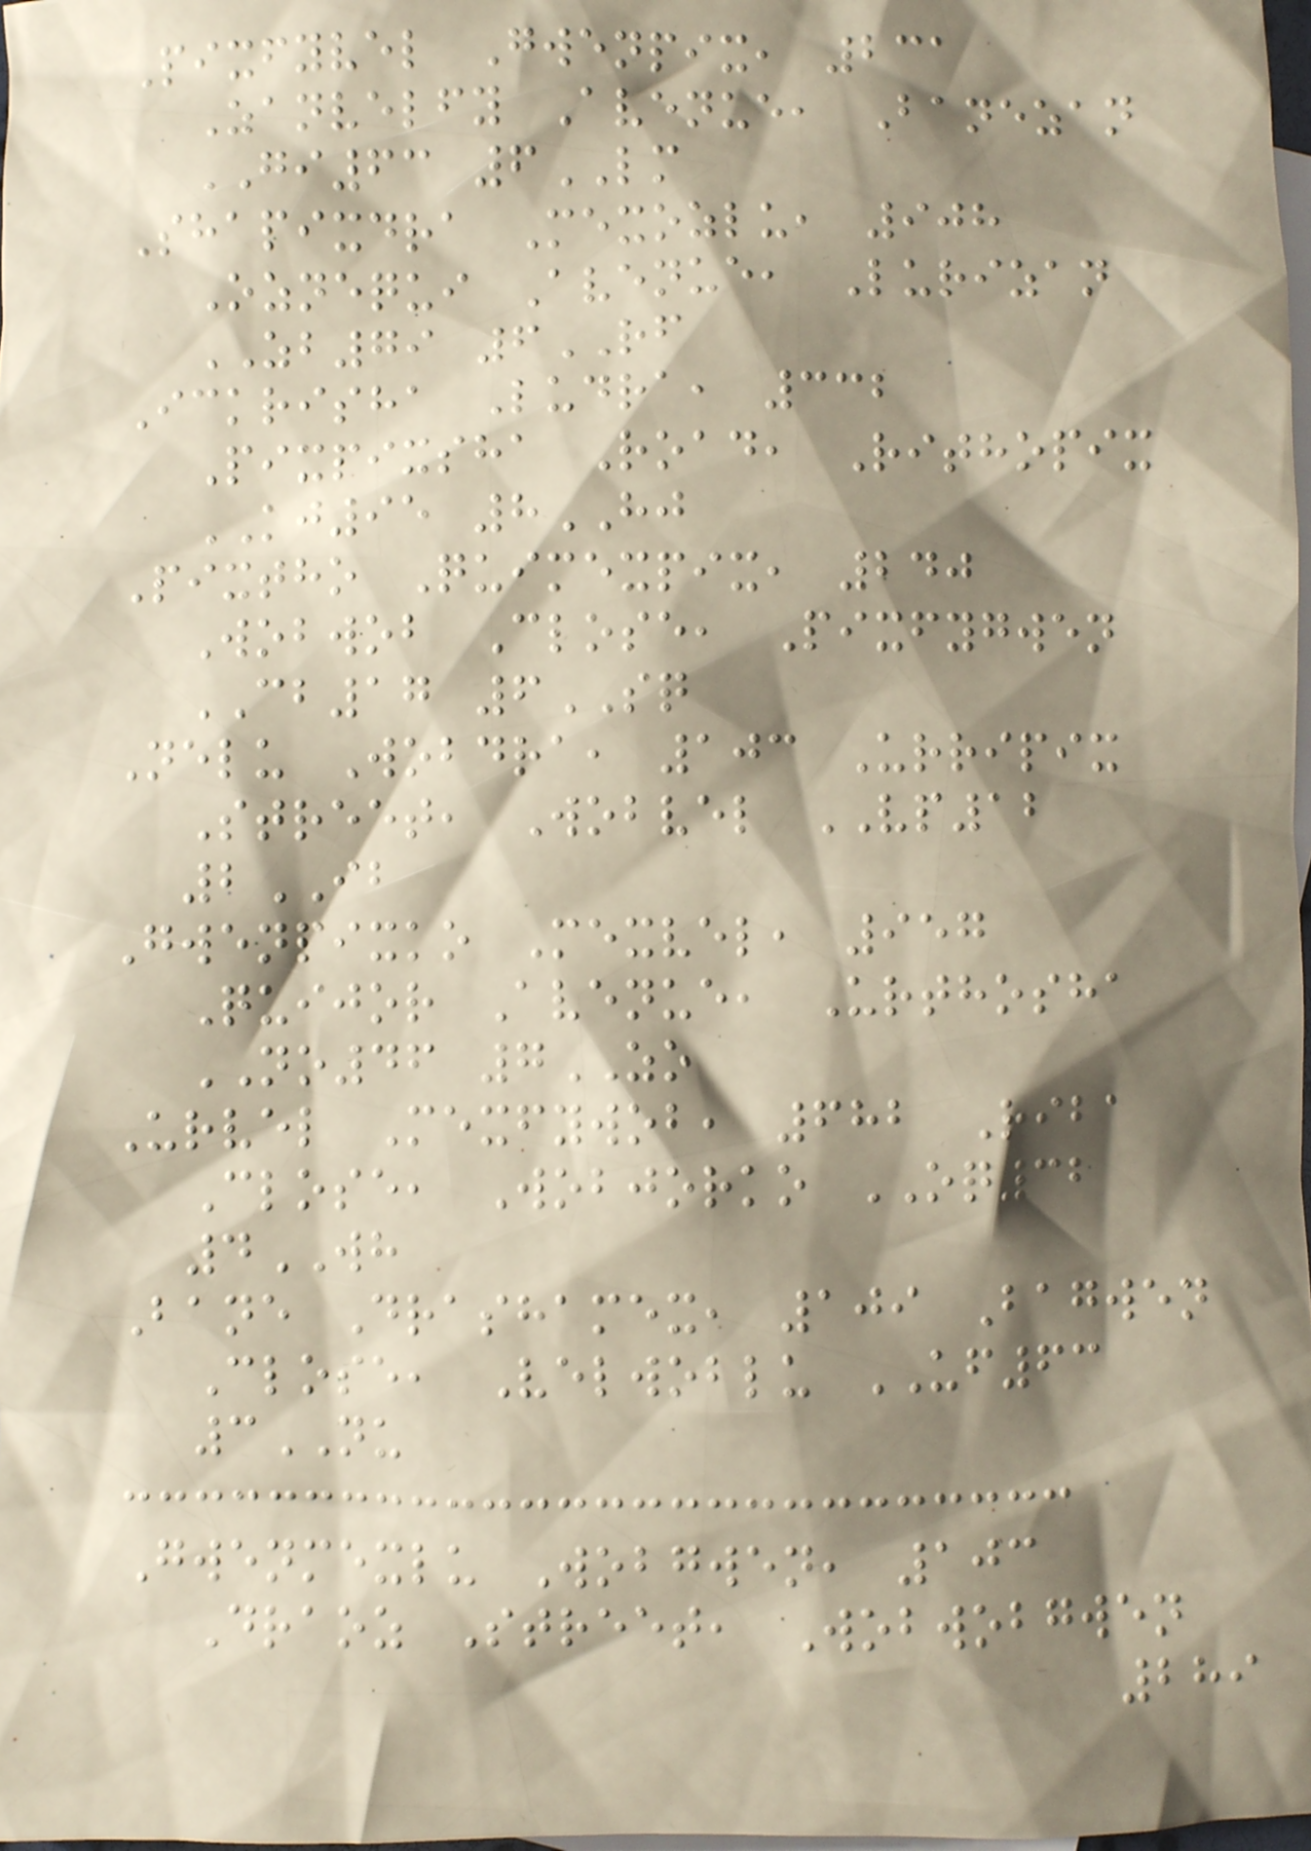Pixfyvel Gwenpix, 231
Zanvelfy Avenue, Banezan
GI63 6LM
Shapixdra Mexozlu, 908
Oznequi Avenue, Lurizan
ZB79 6RF
Ickrisha Ludra, 332
Pixpixsha Road, Rithopix
KJ95 8HJ
Pixtho Quimexpix, 240
Wobwob Close, Pixfygwen
CB17 6SQ
Nelu Wobdra, 103 Urripix
Street, Wobvel VP12
2IB
Gwenpixko Mexvel, 957
Quijor Avenue, Urthosha
NO46 7ZO
Urvel Mexfywob, 682 Riba
Close, Wobjorko OQ32
4WH
Bane Drashamex, 109 Bagwen
Close, Velwoblu UF63
3NU
Gwenmexlu Wobgwen, 103
Draoz Street, Wobwobgwen
289
